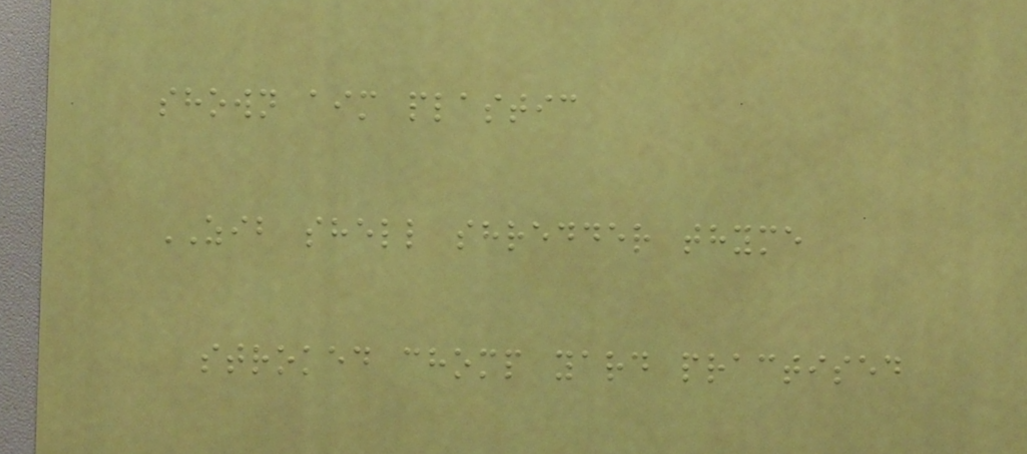shown aim plastic
ZIB shell shredder thyme
stroked chomp yard practised
